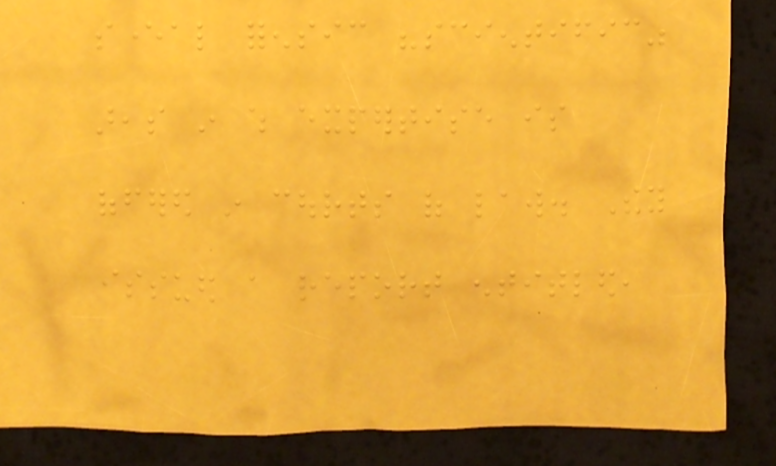several forensic "scientific"
areas in which expertise is
offered in courts of law. They
issued a report entitled,
